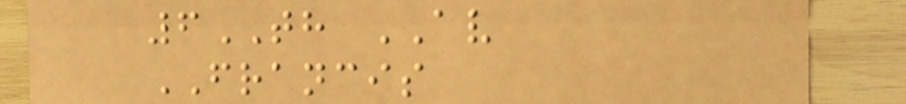6TH AV
FRANCIS
